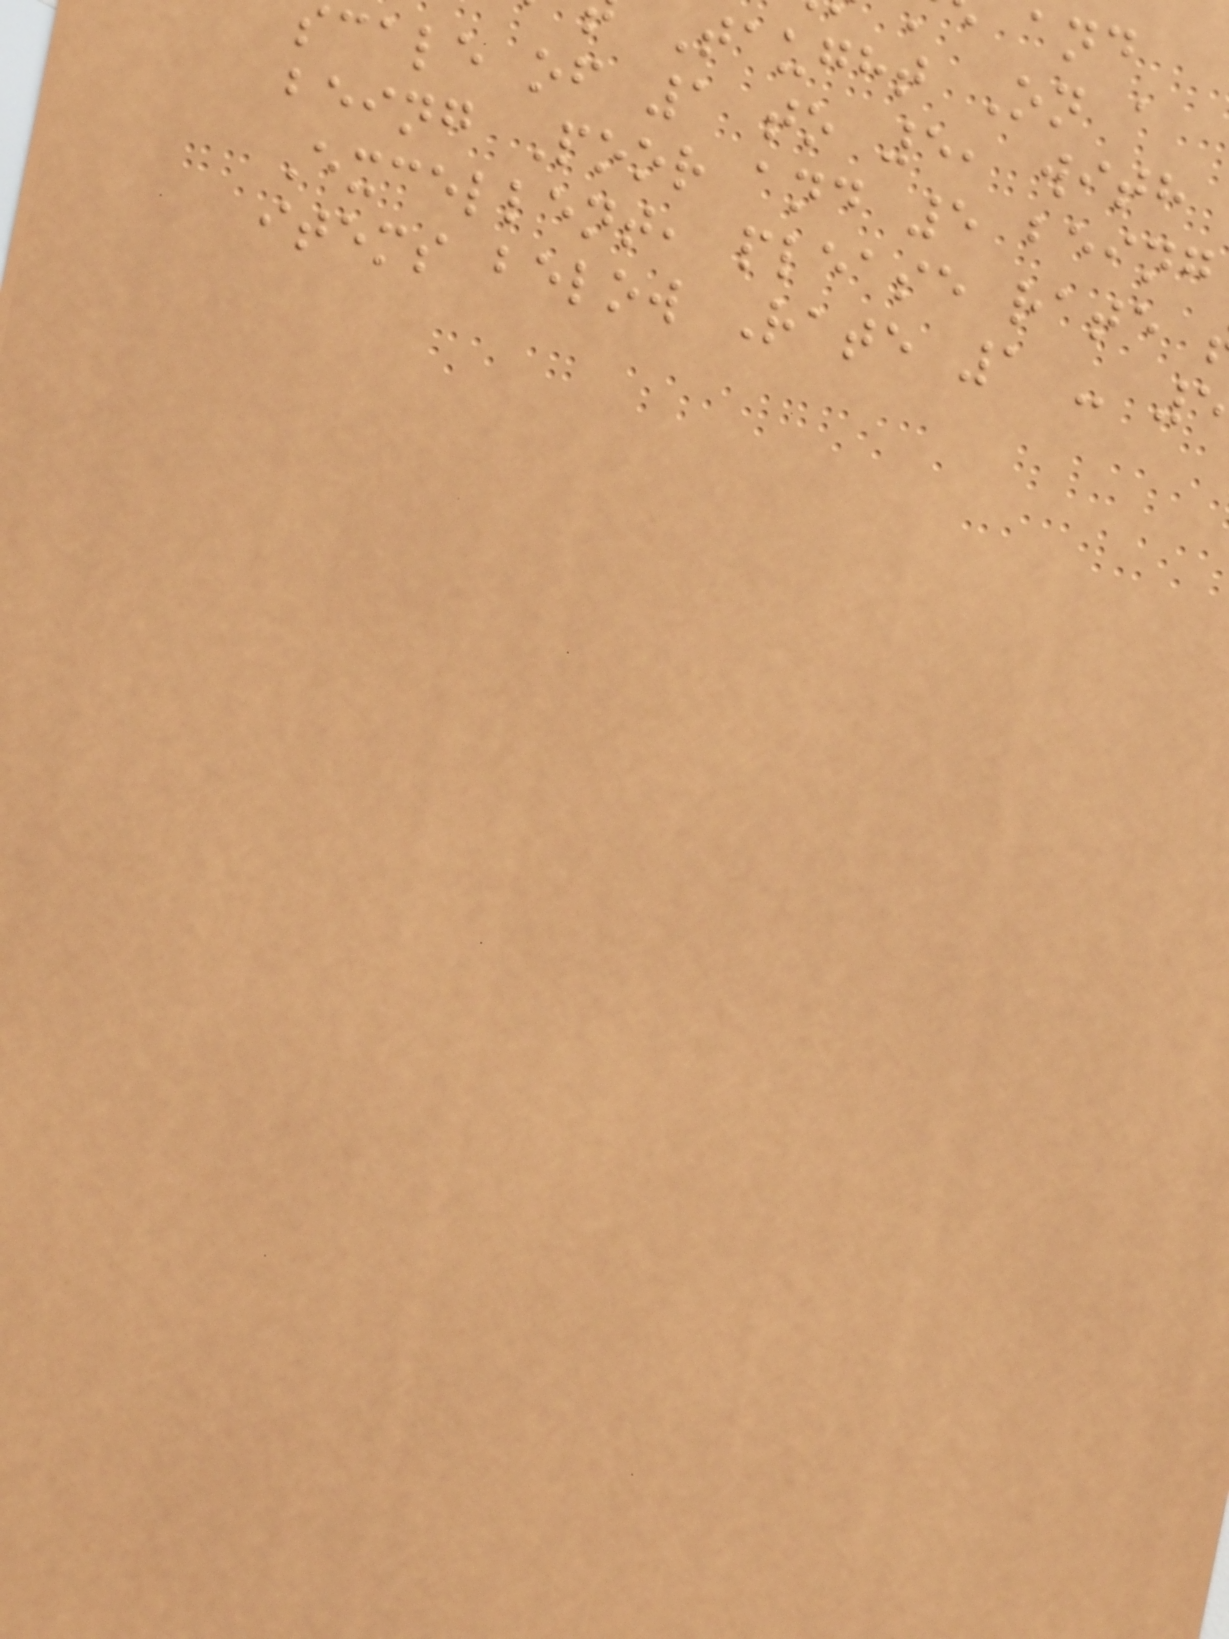Taught On a
scale of 1 to 5, with
being Poor and 5 being
Excellent, please rate
items below Rate 1 - 5
